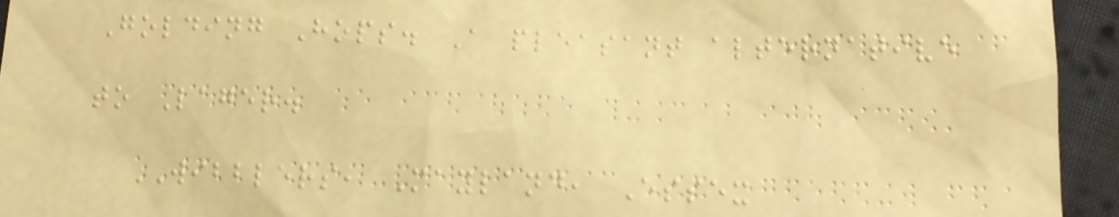Golding Hops. A pleasant alternative
to Lager.
WIBBLERS, Mayland, Essex
